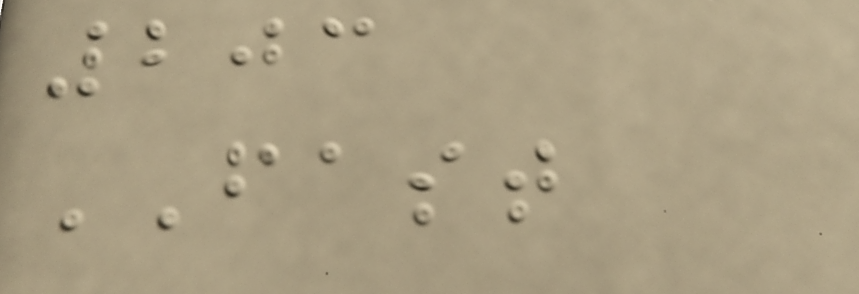203
FAST
